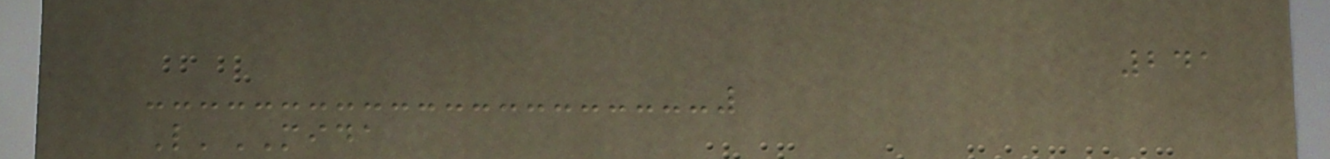241
L'MIDA
